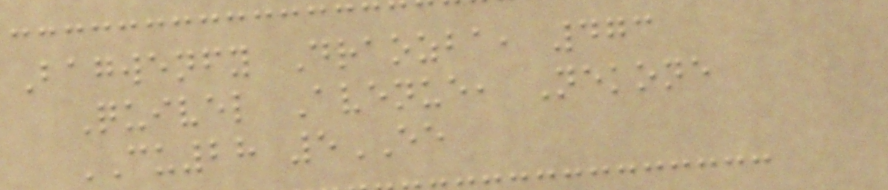Bagwenfy Draozba, 473
Quivel Avenue, Nekone
CU28 5EE
